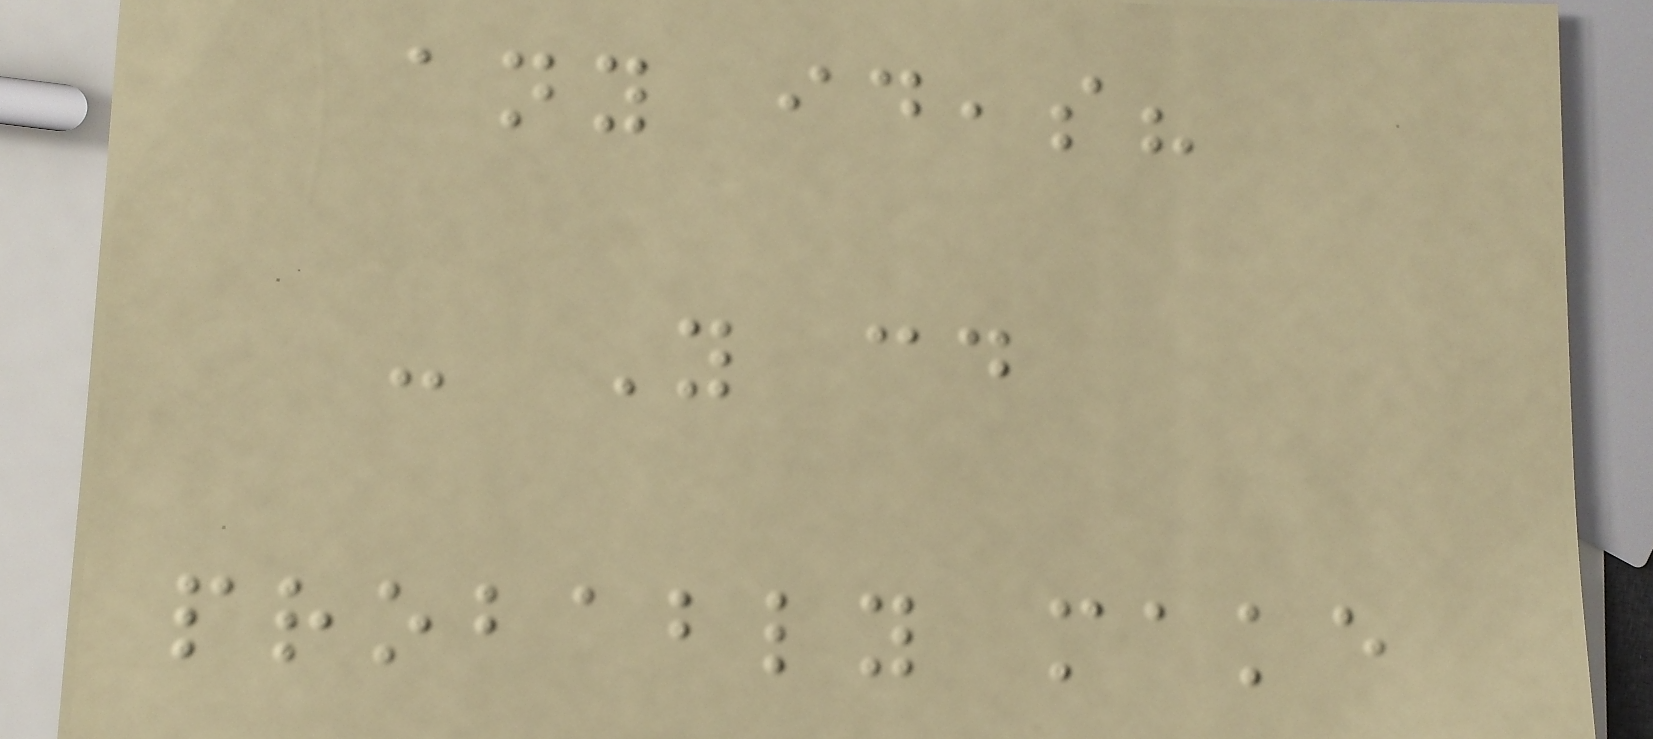any ideas?
- You could
probably make
